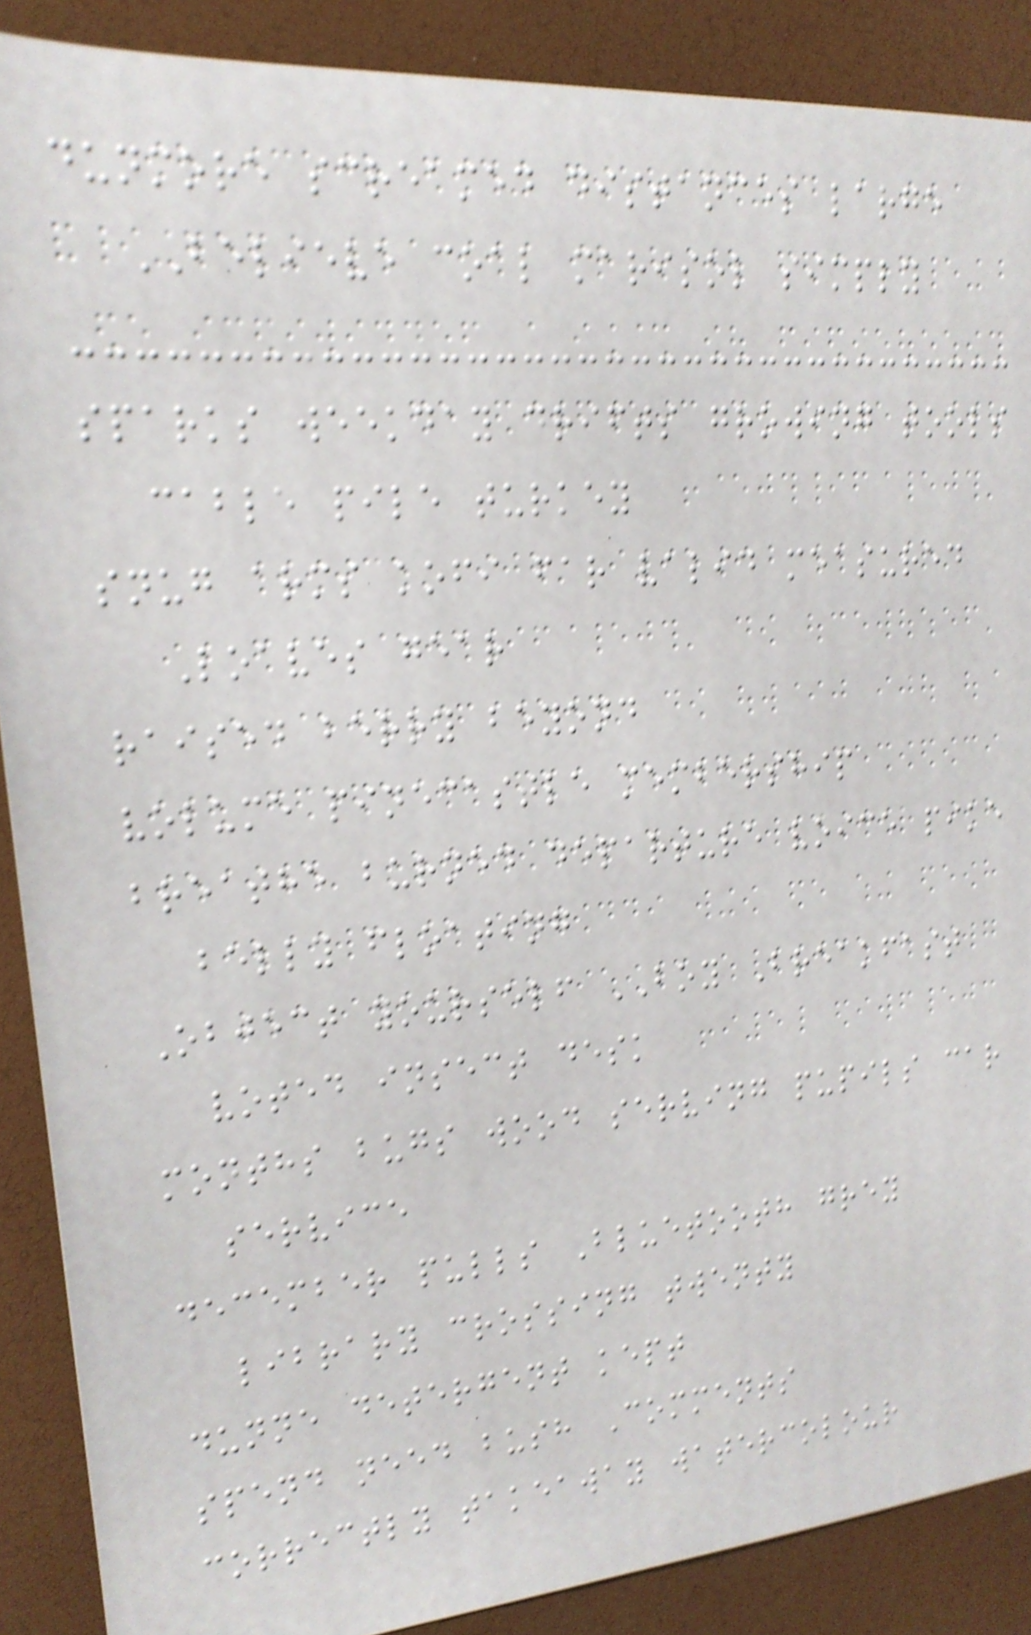dunmore screamed distances large
BELIEVE coal marisol simply
sparks weekday drifts growing tools
cable pile turkey
snug arms kofi far valid measured
Loaves gear
raised berry beyond
volume pinecastle membership
breathe burned departure voice pike
belly floating
Object yourself BOY Breakfast
voted insect desk
months bugs wood serving pupils car
service
december pulls Bluetooth grey
library crossing twenty
dunne detergent kept
spend need bush Comments
correctly takeaway watercolour
